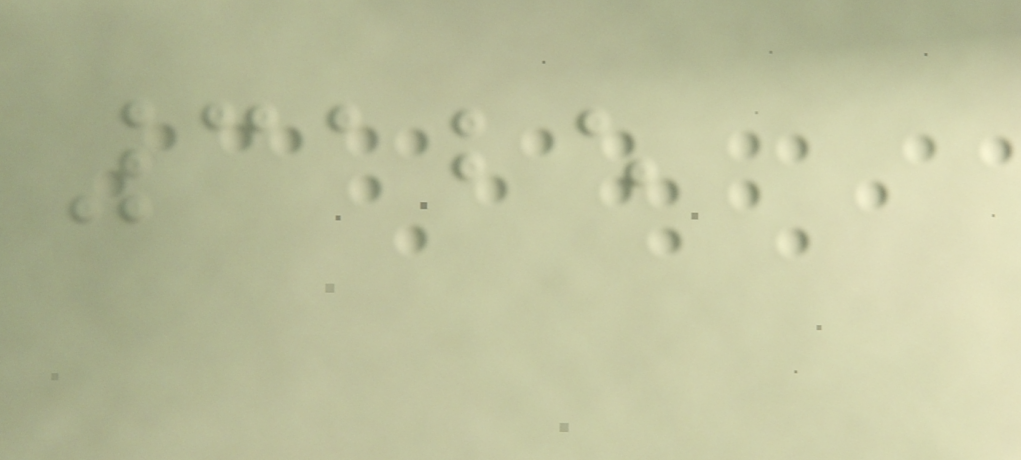3125
